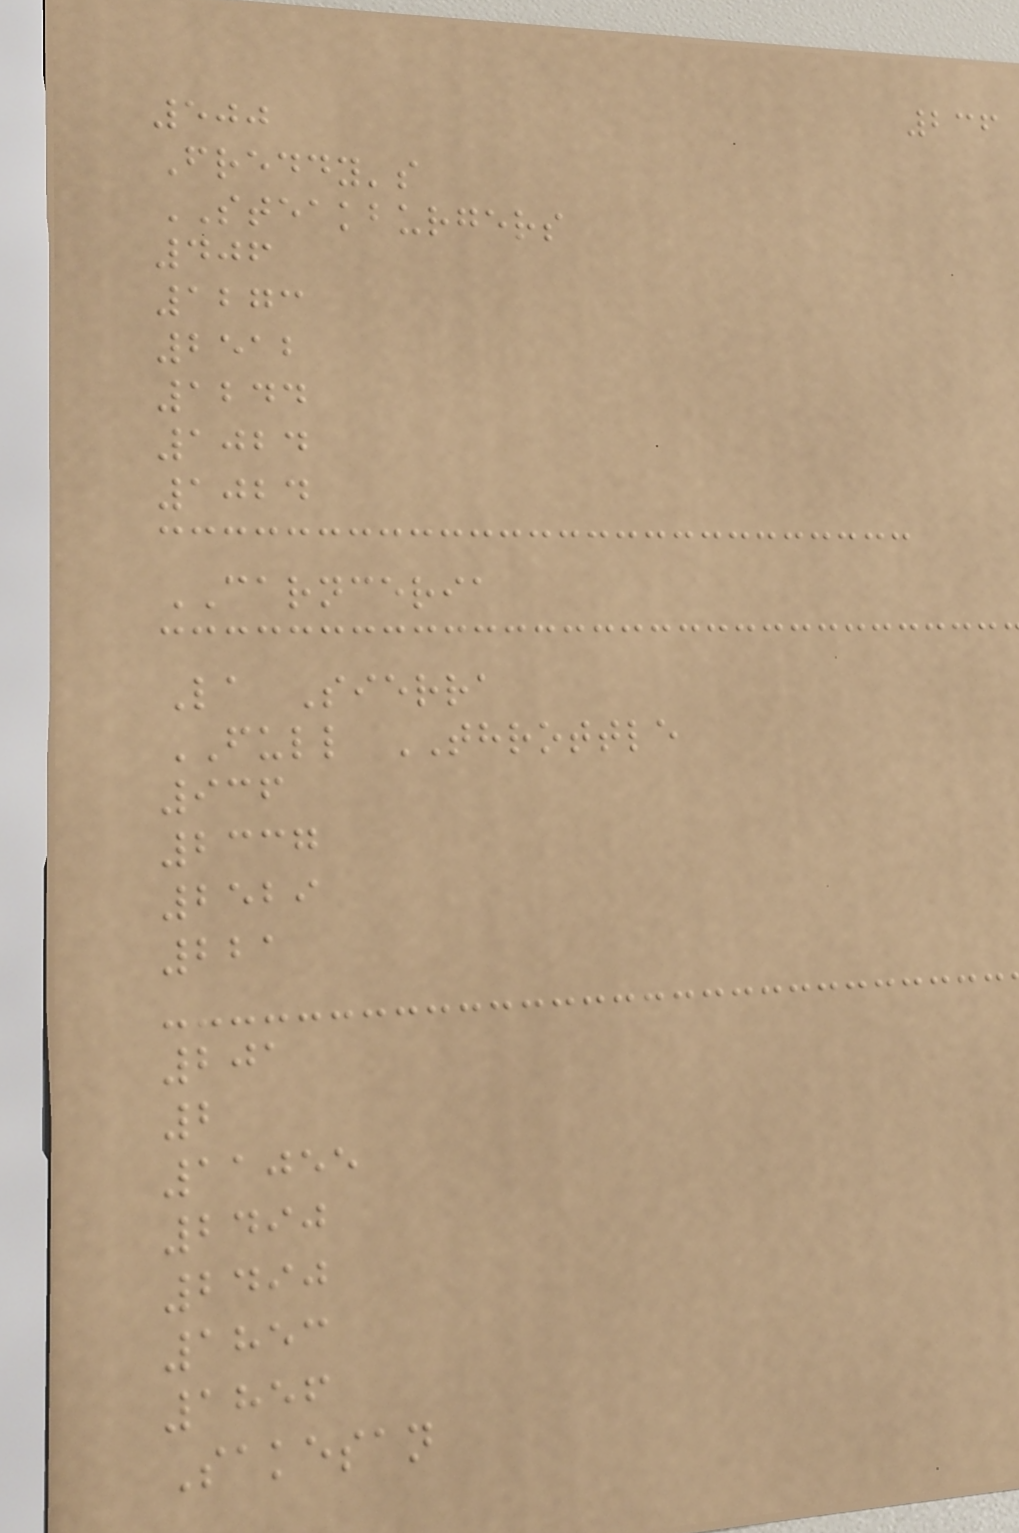236
500
Freddy's
STEAKBURGERS
406
1273
2512
1244
1024
1024
CARNCERIA
La Sierra
FULL THROTTLE
936
2337
2529
221
201
2
11055
2490
2490
1853
1856
Sakesan
